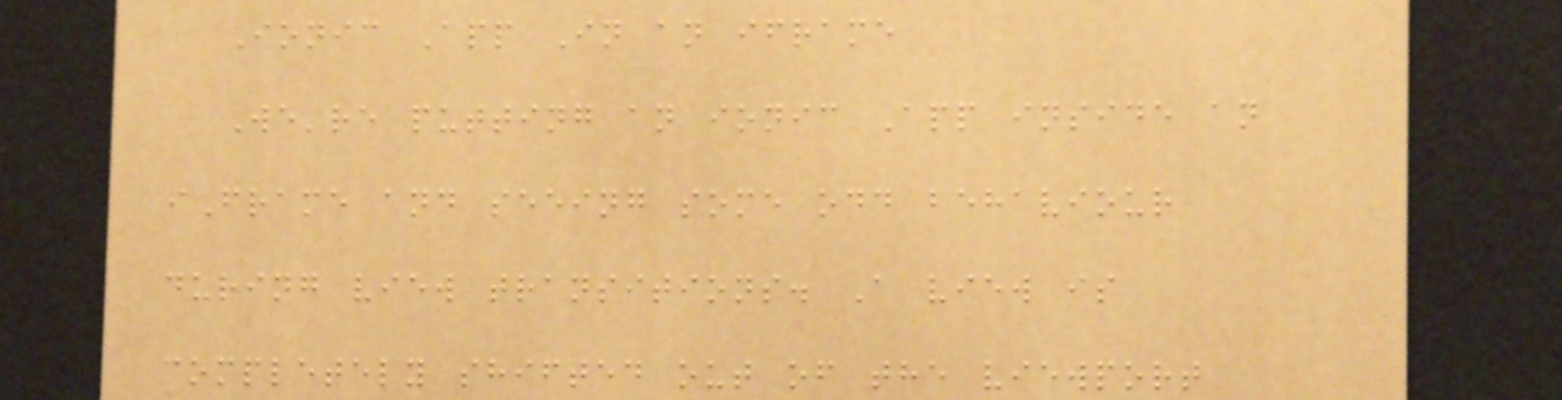Ionic App In an iframe
We're putting an ionic App inside an
iFrame and seeing some odd behaviour
during view transitions. A view is
completely shifted out of the viewport
